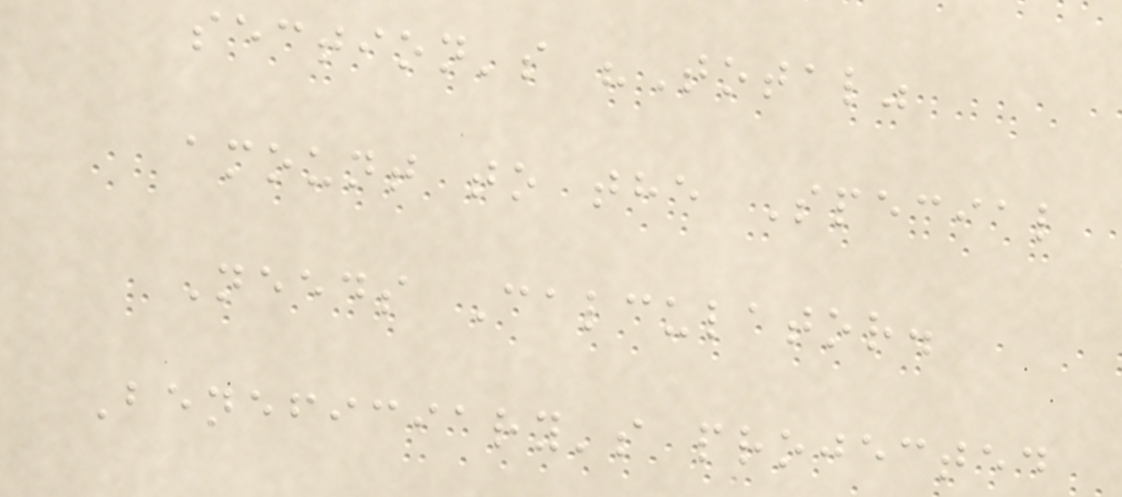section's "Total"
amount to the Special
Needs Calculator.
Beneficiary's projected
